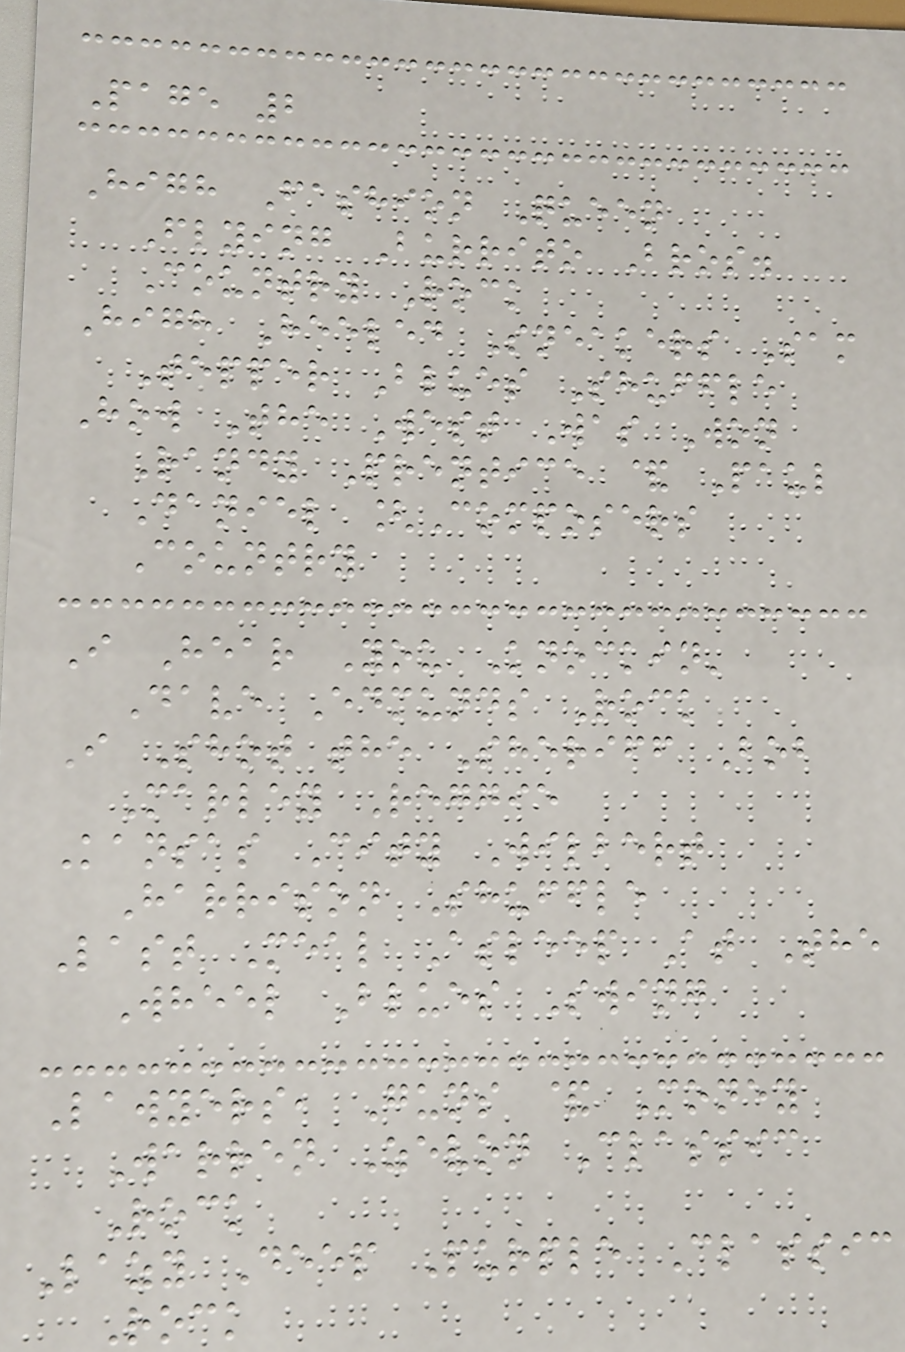Page 2
High Fashion Queen
Flying Burrito Bros.
Country Rock
High Heeled Sneakers Sam
Tepper Blues Shuffle
How The West Was Won
Randy Prentice & Paul
Daniel [Composers
Country
I Hear You Knockin'
Dave Edmunds Rock
I Shot the Sheriff Bob
Marley Reggie
Kansas City Wilbert
Harrison Shuffle
Last Meal Asleep At The
Wheel Blues Swing
Lawyers, Guns & Money
Warren Zevon Classic
Rock
Lazy Deep Purple Classic
Rock
